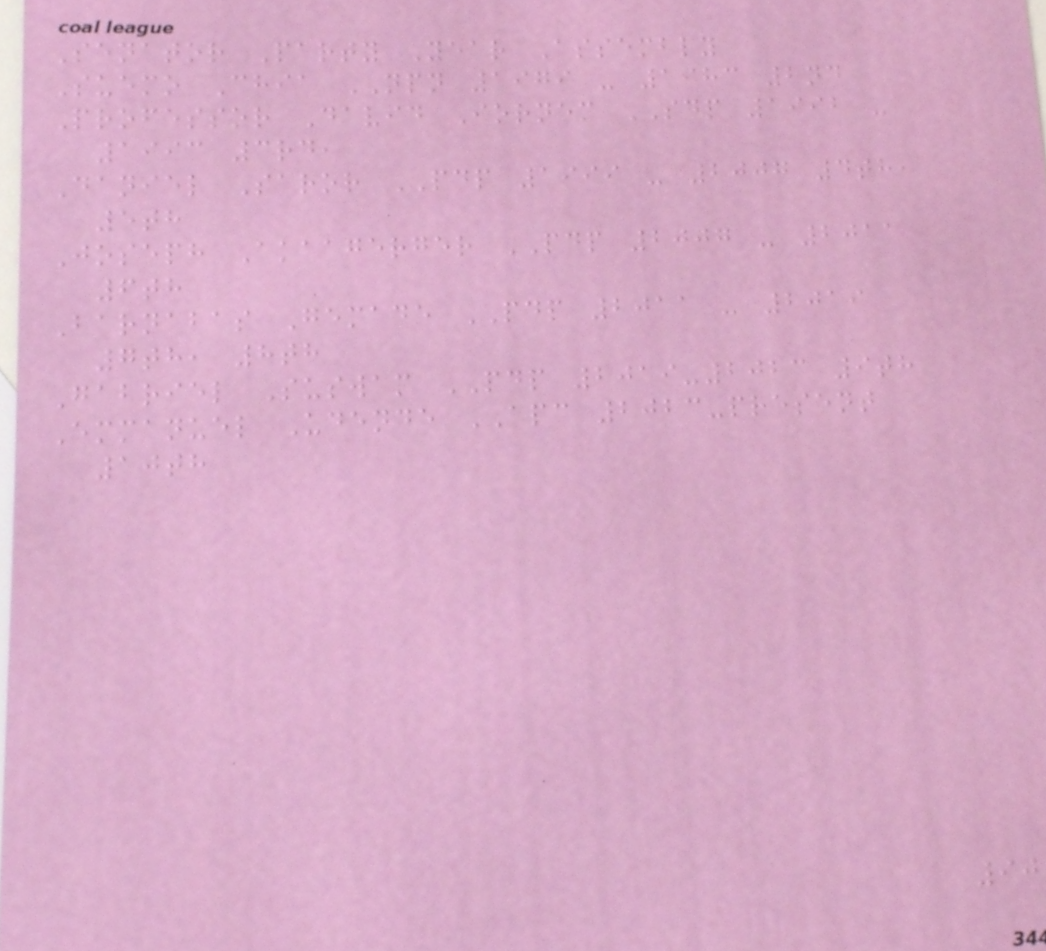Senator Party Year Assembly
Suemo Chia NPN 1979 - 1983 2nd
Professor David Iornem SDP 1992 -
1993 3rd,
Daniel Saror PDP 1999 - 2007 4th,
5th
Joseph Akaagerger PDP 2007 - 2011
6th
Barnabas Gemade PDP 2011 - 2019
7th, 8th
Gabriel Suswam PDP 2019-2023 9th
Emmanuel Udende APC 2023-present
10th
90
